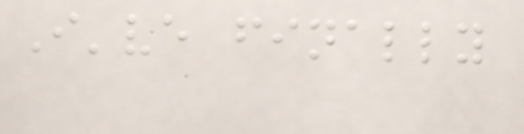I've finally
